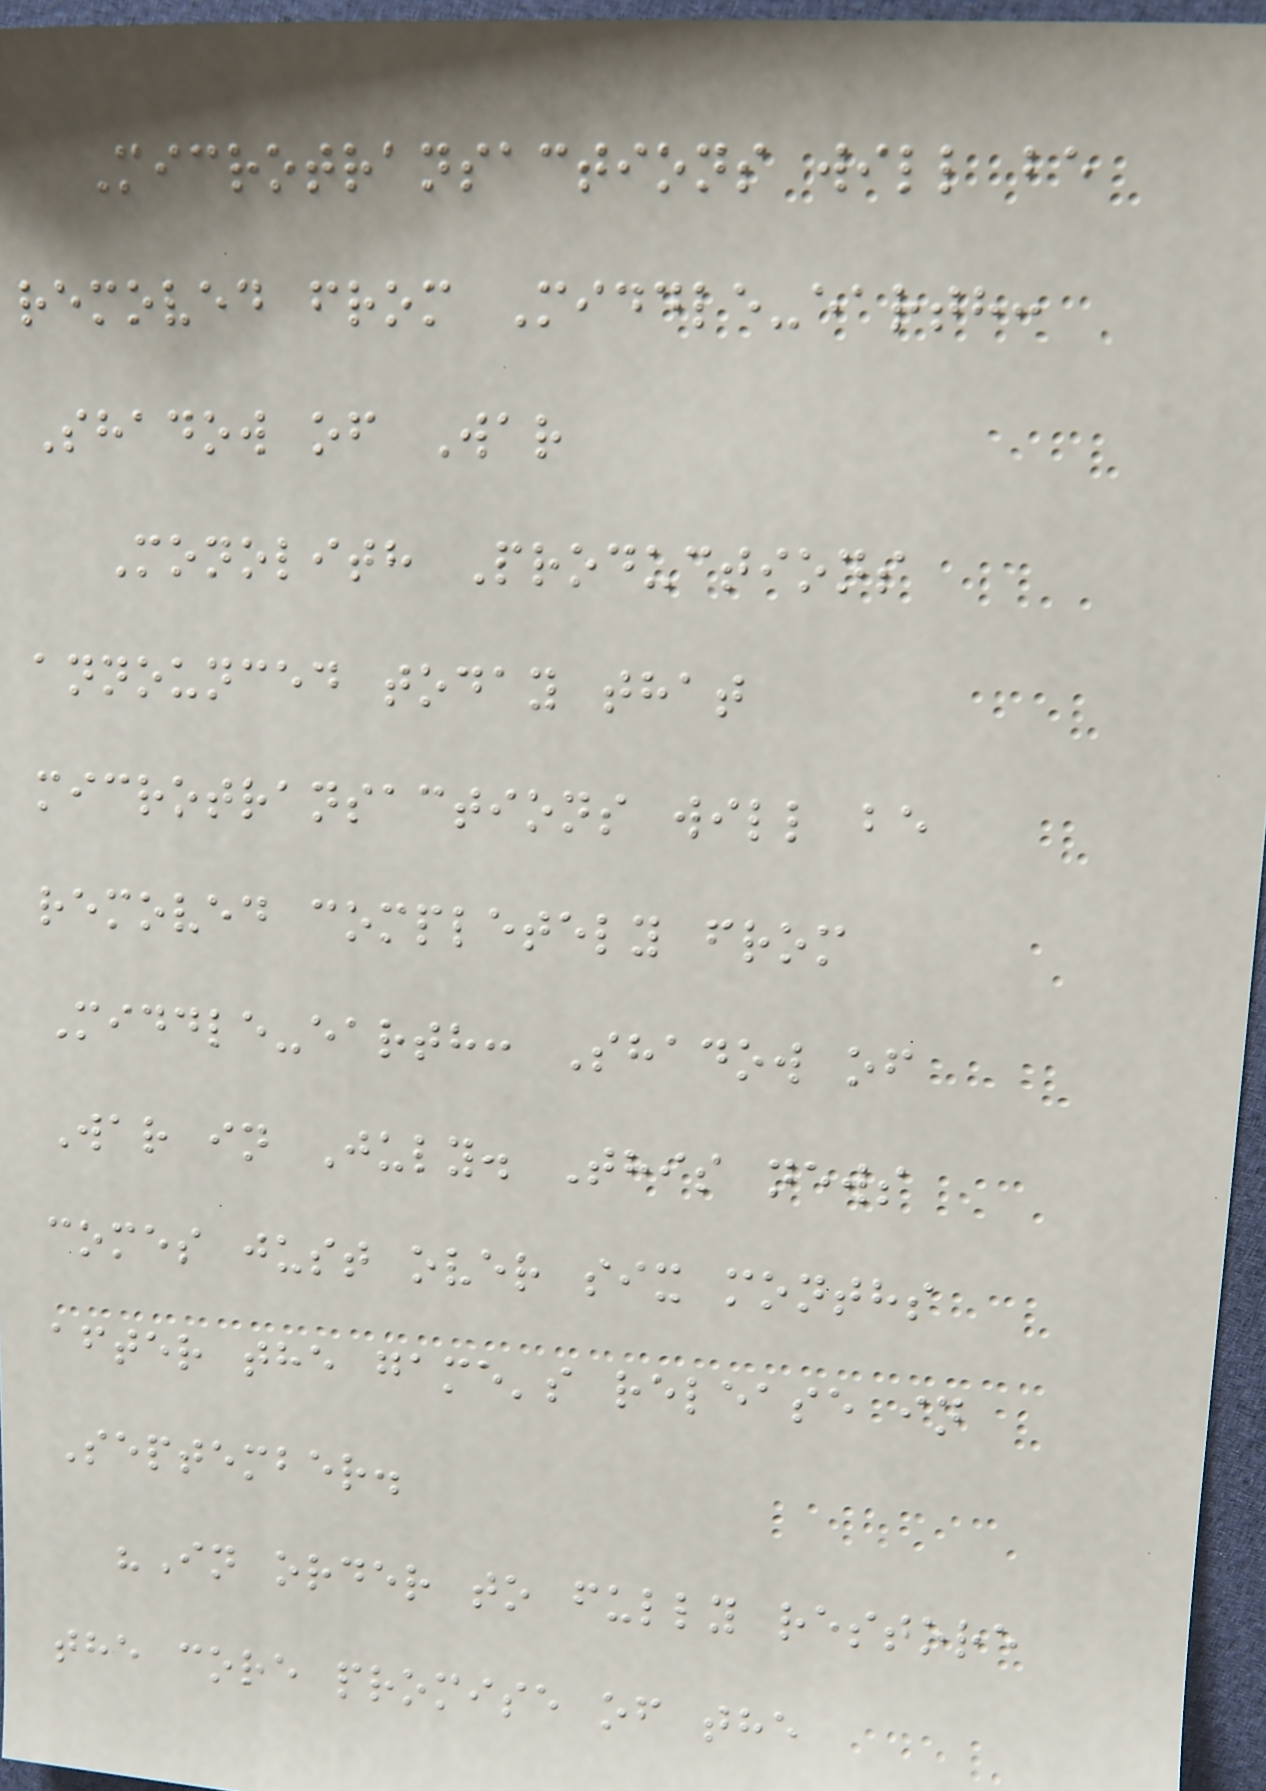Microtransactions will be
removed from Middle-earth:
Shadow of War
Monolith Productions
announced today that
microtransactions will be
removed completely from
Middle-earth: Shadow of
War in July. This news
comes just over six months
after the game's release in
September.
"In order to fully restore
the core promise of the
